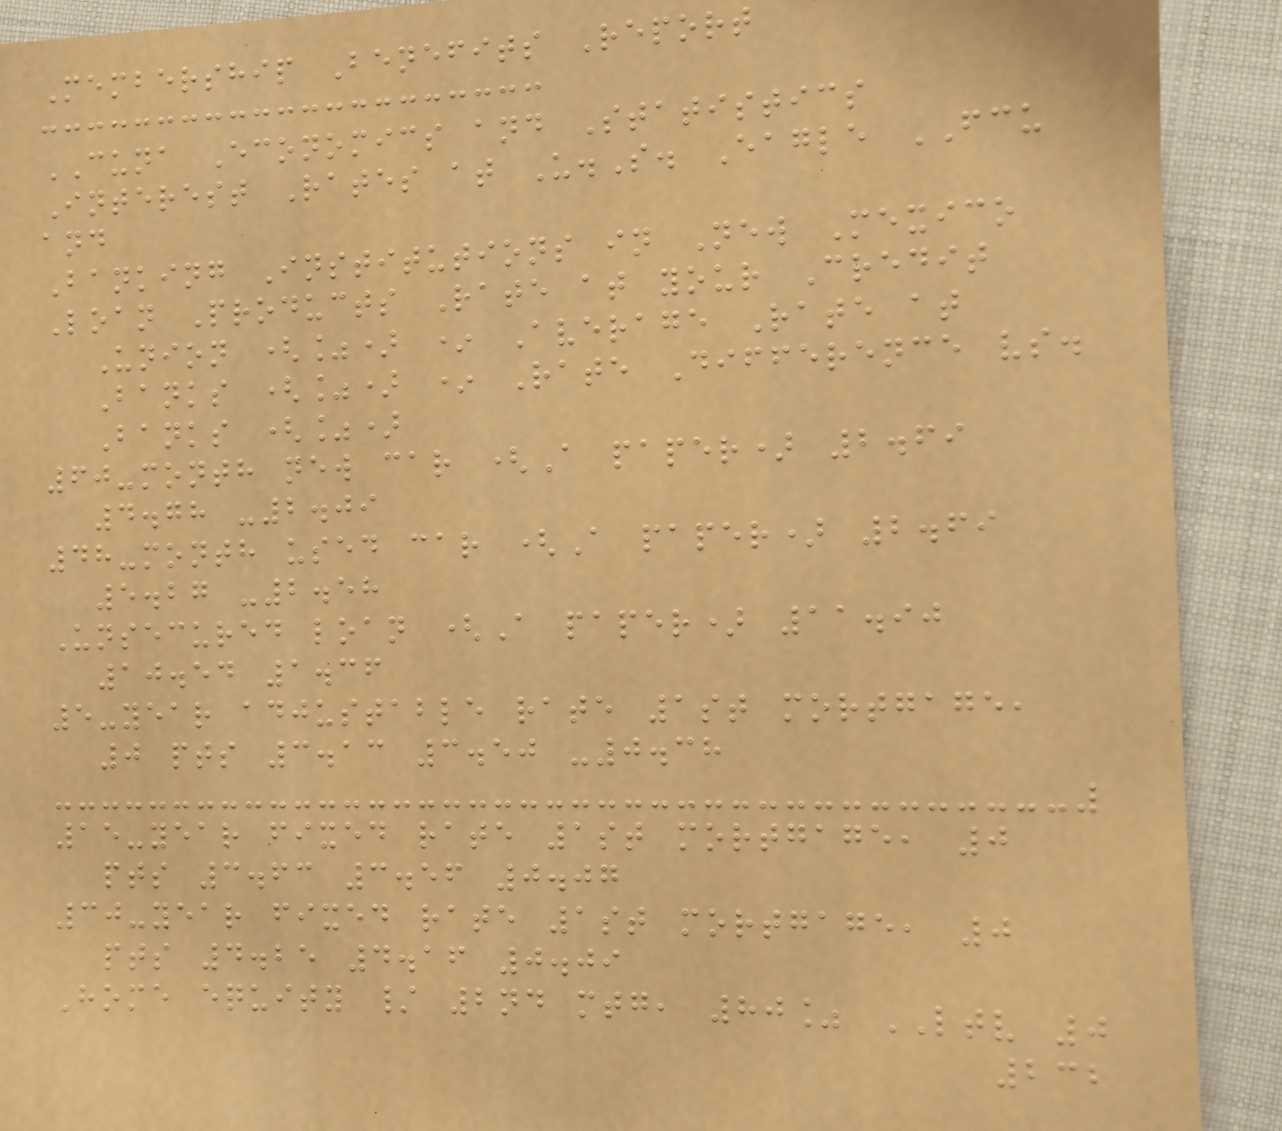Membership Benefits Report
CUNA Economics and Statistics
Interest Rates at U.S. Eagle FCU
and
Banking Institutions in New Mexico
Loan Products Rate at your Credit
Union (%) * Average Rate at
Banks (%) * Rate Difference vs.
Banks (%)
60-month new car (A paper) 2.69
4.78 -2.09
48-month used car (A paper) 2.69
5.27 -2.58
Unsecured loan (A paper) 11.90
10.54 1.36
5-year adjustable rate 1st mortgage,
0 pts 3.13 3.50 -0.38
15-year fixed rate 1st mortgage, 0
pts 3.63 3.56 0.07
30-year fixed rate 1st mortgage, 0
pts 4.25 4.16 0.09
Home equity / 2nd mtg, 80% LTV 0
232
